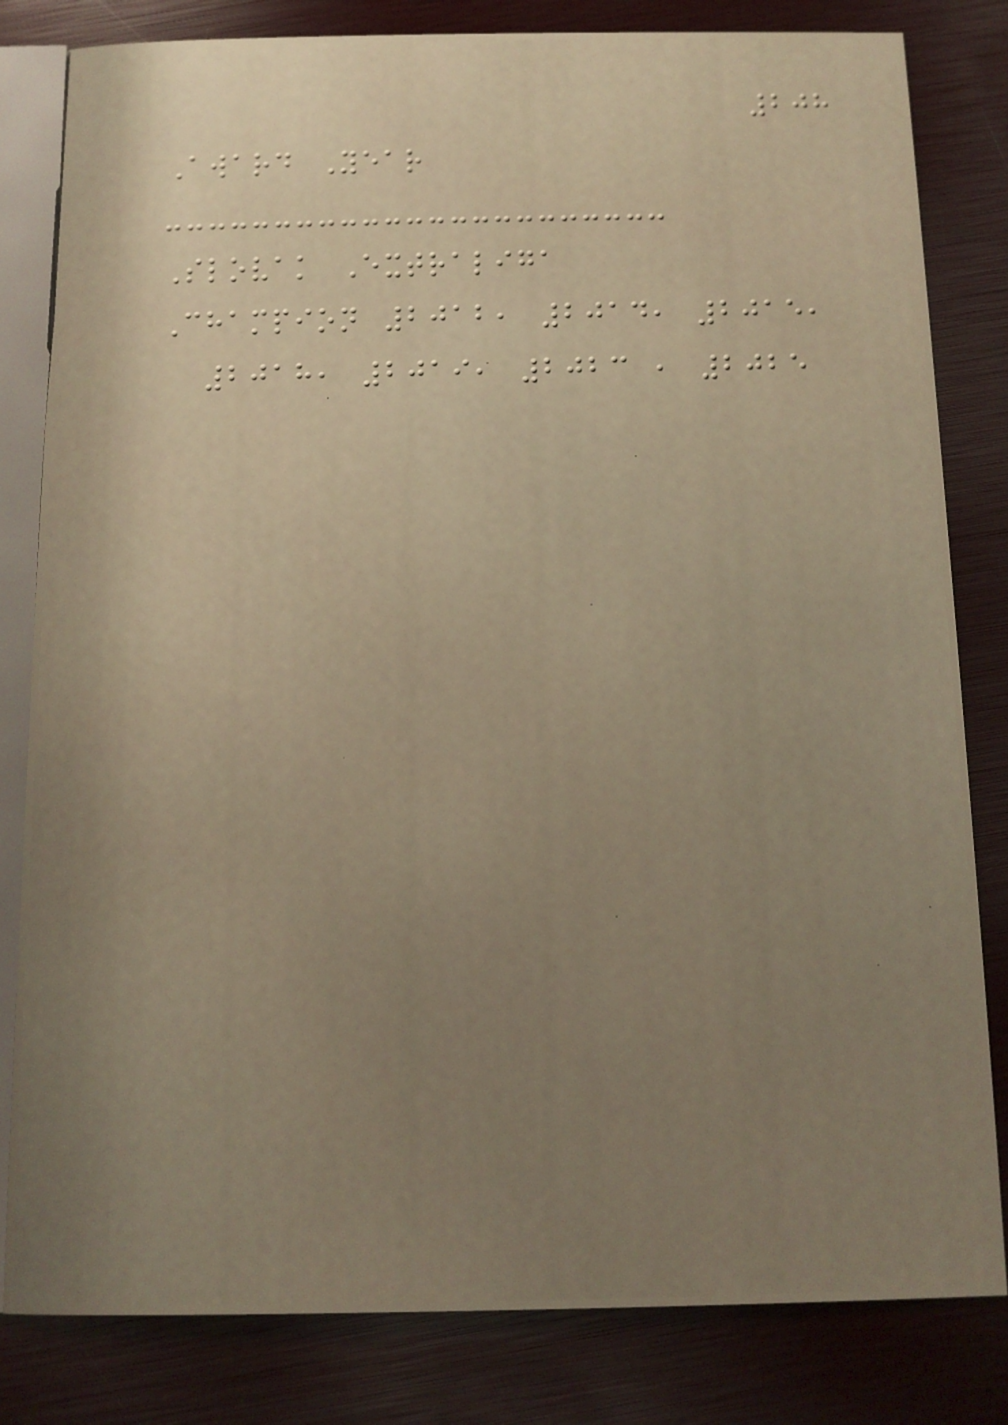208
Award Year
Slovak Extraliga
Champion 2012, 2014, 2015,
2018, 2019, 2023 , 2025
